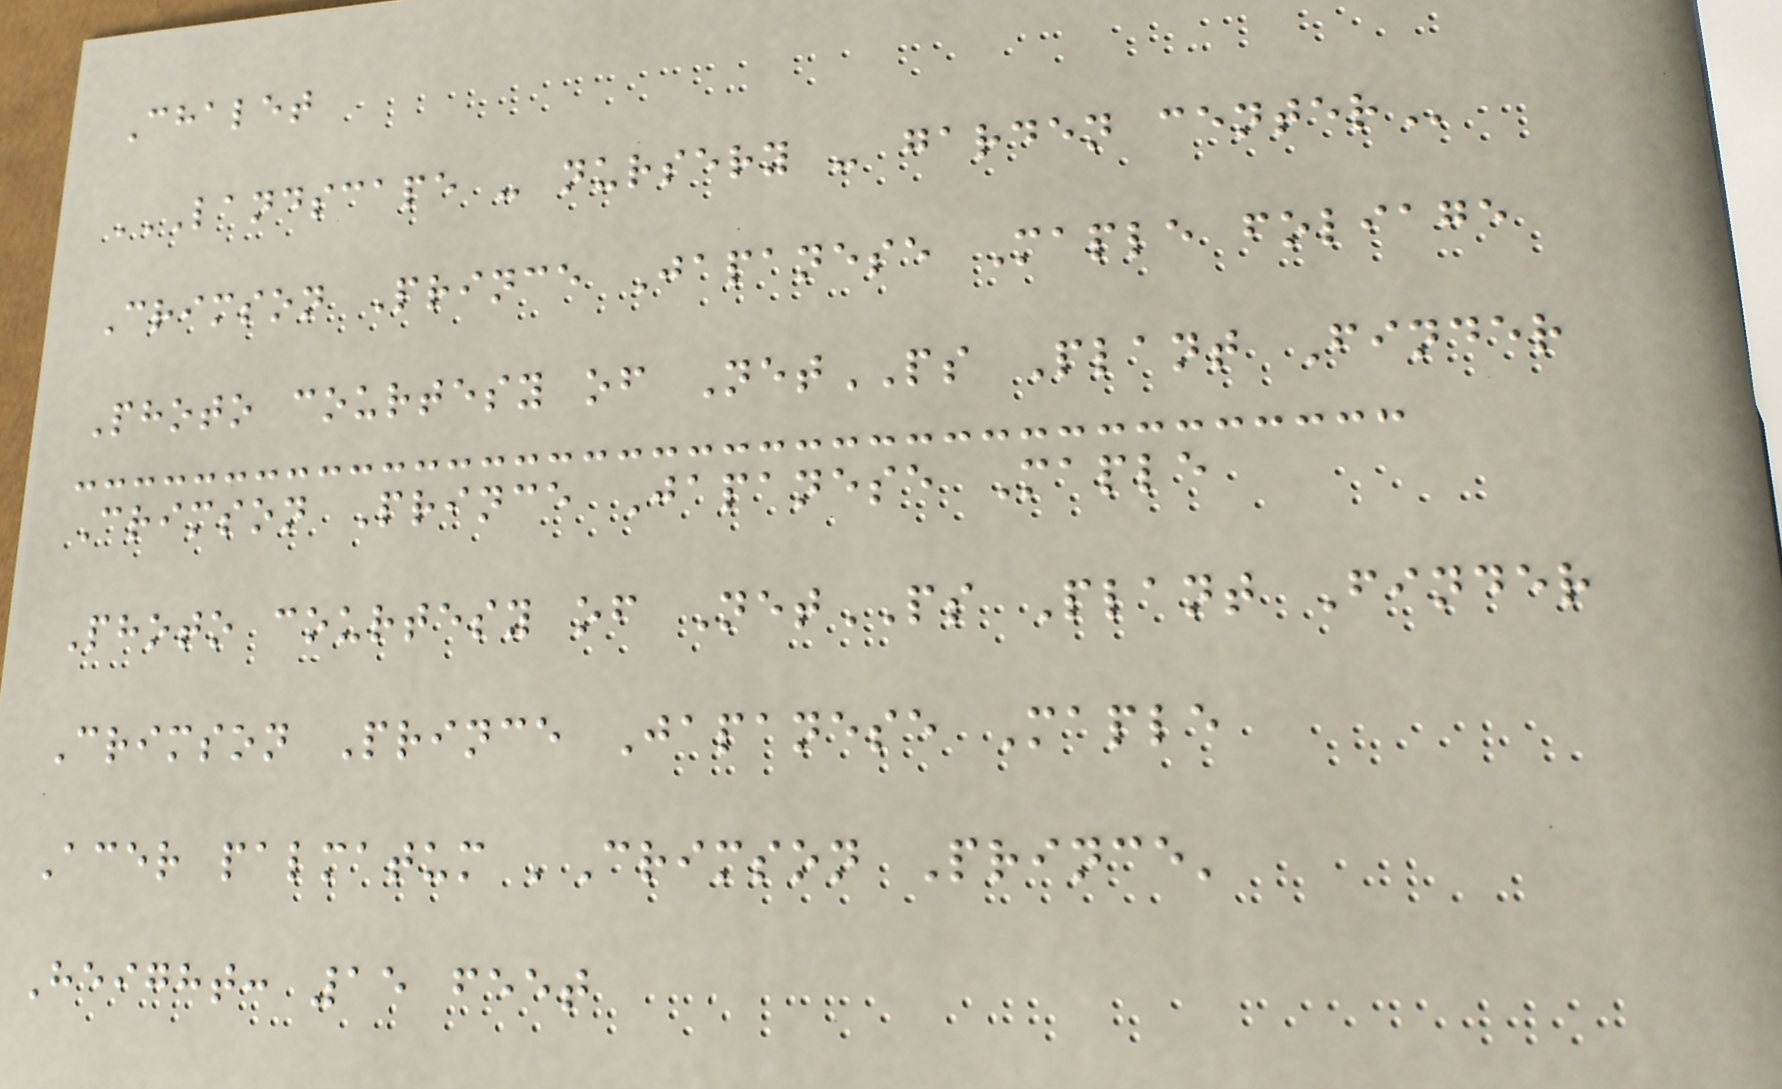Chalet
LANDSCAPE - NURSERY - GARDEN CENTER
Crimson Prince Japanese Maple foliage
Photo courtesy of NetPS Plant Finder
Crimson Prince Japanese Maple
Photo courtesy of NetPS Plant Finder
Crimson Prince Japanese Maple
Acer palmatum 'Crimson Prince'
Height: 15 feet
